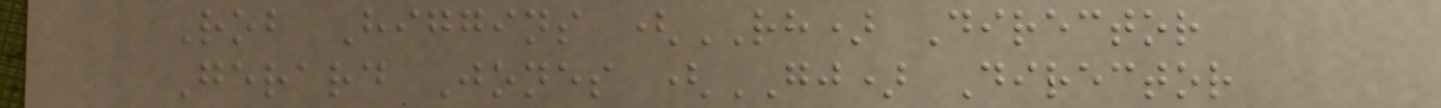Rob Higgins (RH) Director
Gerard Jones (GJ) Director
